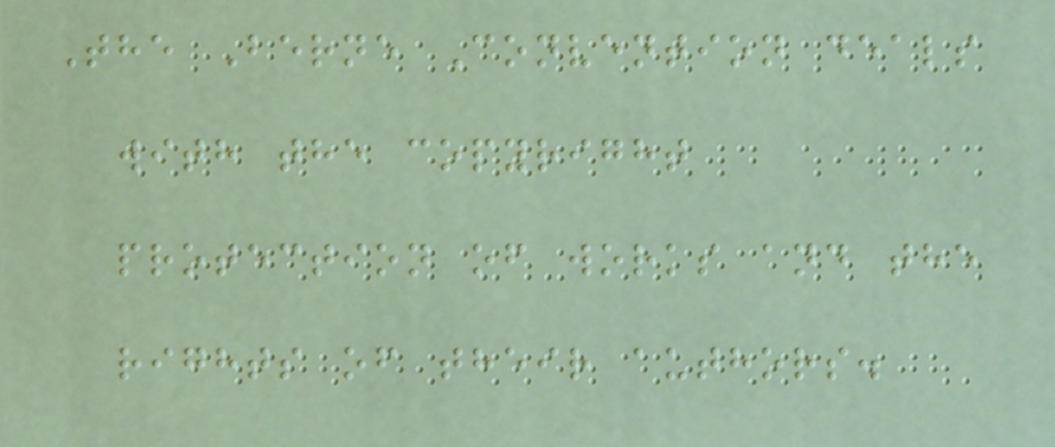The Berne Convention deals
with the copyright
protection of works and the
rights of their authors.
